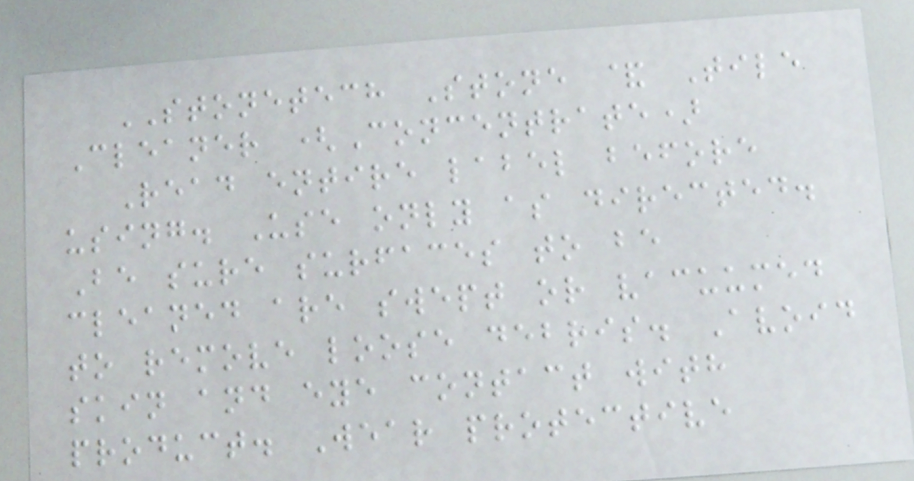STONETECH Stone & Tile
Cleaner (Concentrate)
Read entire label before
using. Use only as directed.
Be sure surfaces to be
cleaned are swept or vacuumed
to remove loose debris. Avoid
skin and eye contact with
product. Wear protective
